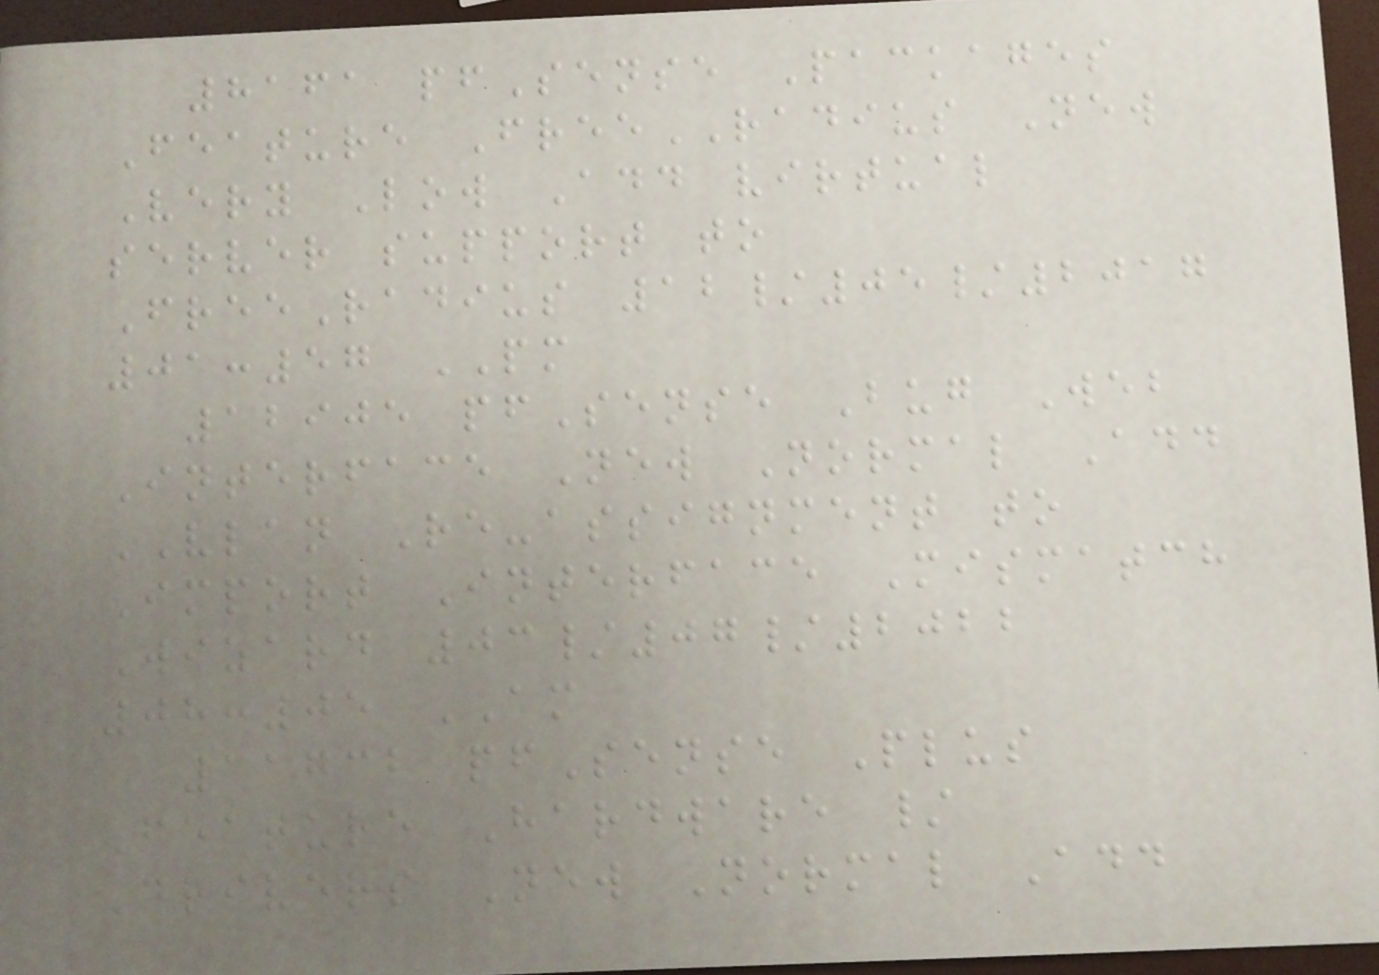8161 pfSense Packages
Feature FreeRADIUS New
Very Low Add virtual
server support to
FreeRadius 12/05/2017
01:57 PM
12905 pfSense Bug Web
Interface New Normal Add
VLAN Re-assignment to
Import Interface Mismatch
Wizard 03/07/2022
08:05 AM
11732 pfSense Plus
Feature Hardware /
Drivers New Normal Add
